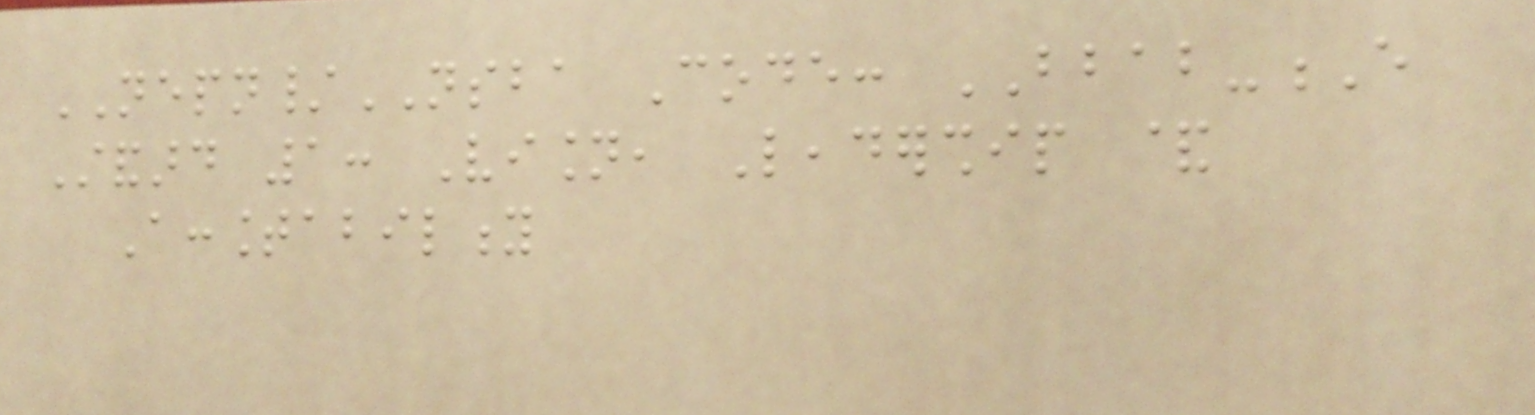NEPN/NSBA Code: BBAB-E
Standard 1: Vision, Leadership &
Accountability
